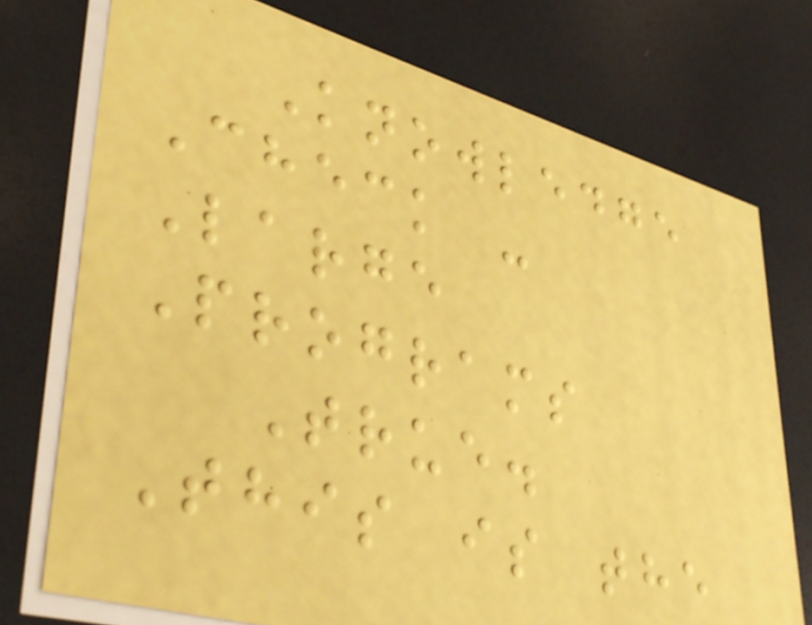Knowledge
Check -
Large
Programs
True.
This is the
